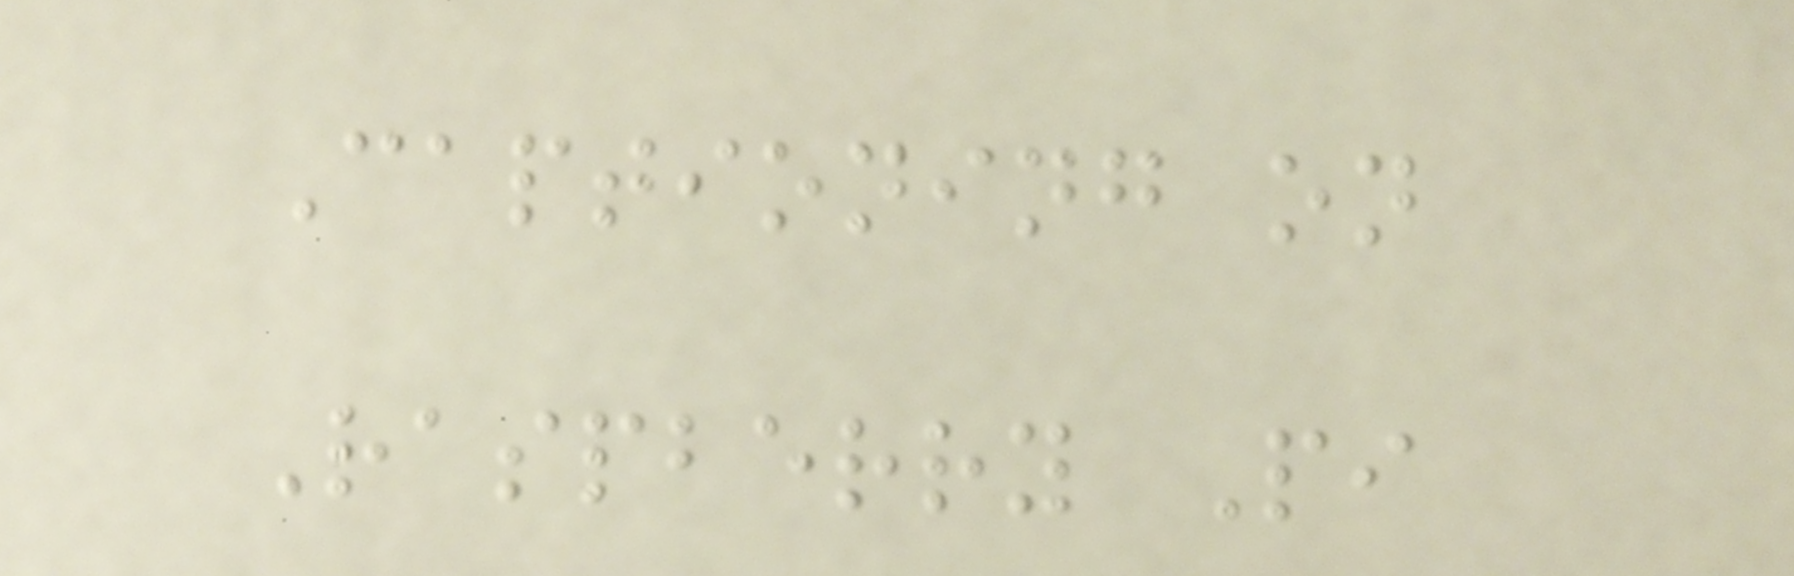Captioning on
Raspberry Pi
